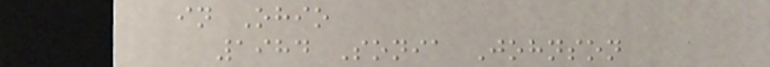in Ohio
1984 Sonia Johnson
